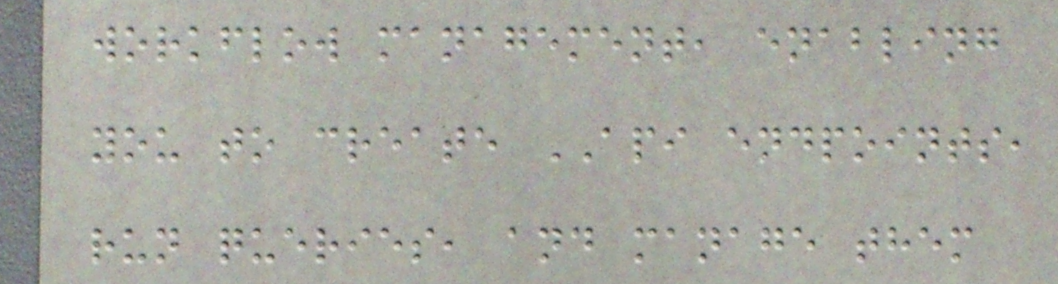workflow management, enabling
you to create API endpoints,
run queries, and manage them
